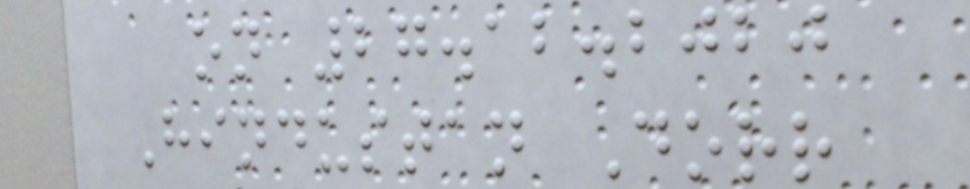on 27.12.2020
Hindustan Dorr
